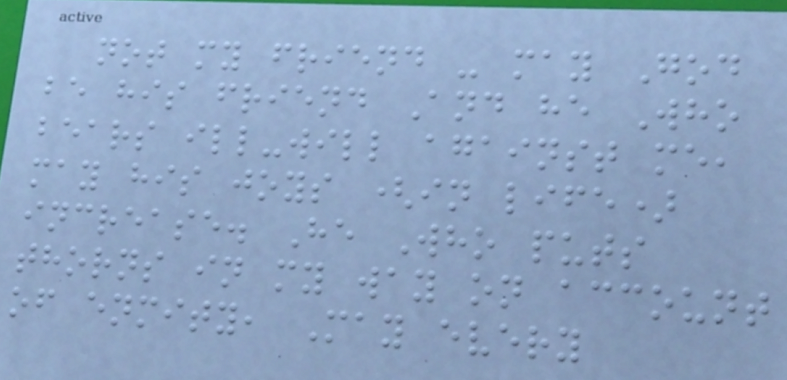not my friend - may God
be his friend And he Who
bears ill-will against me,
may his joys (in life)
increase. He Who puts
thorns in my way on account
of enmity, May every
